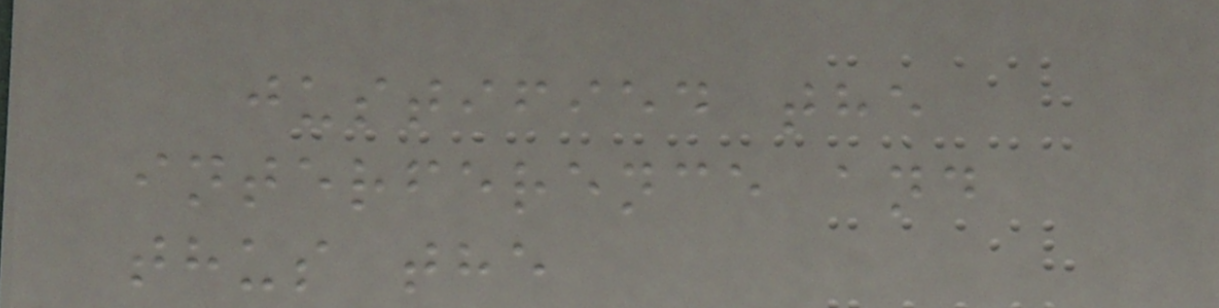justified the
interference and
thus the
